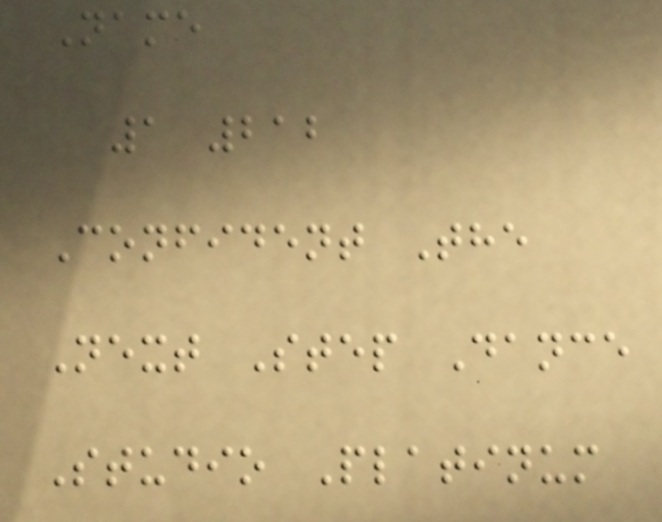Name
1 212
Confident The
Next Step Dance
Studio Platinum
